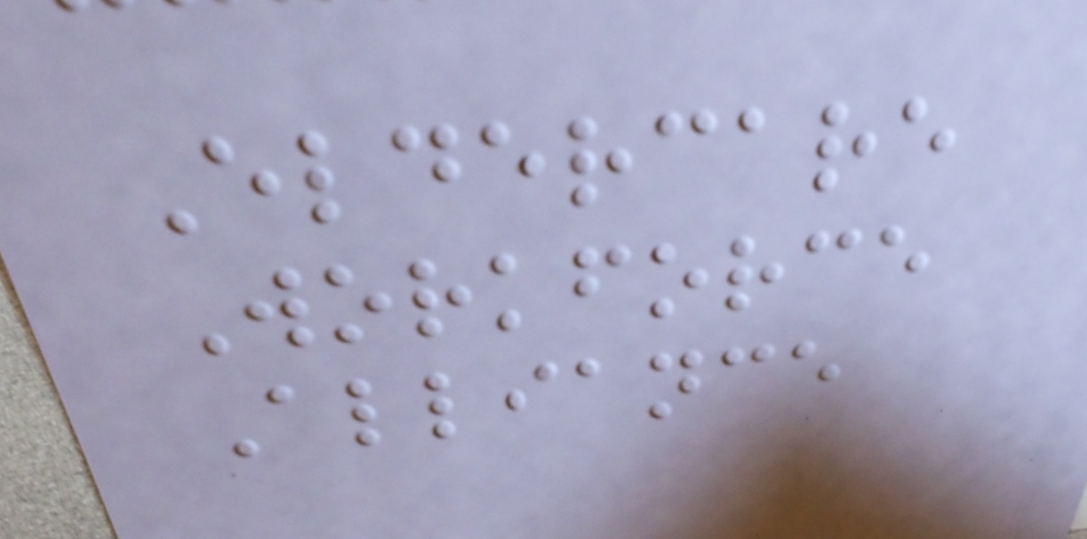Eldercare
Workforce
Alliance
